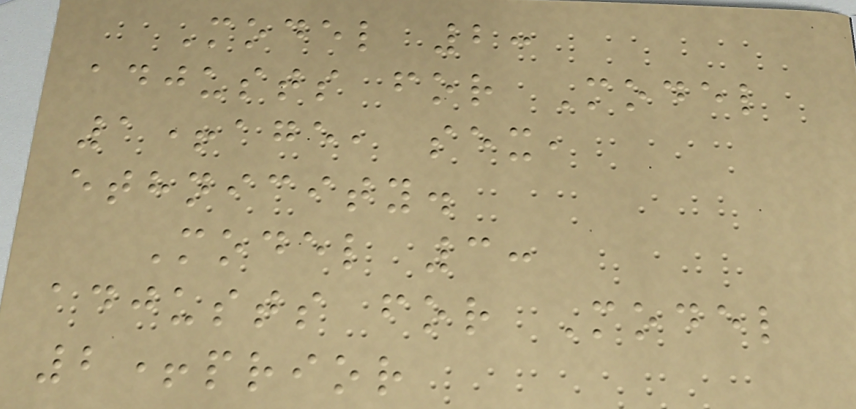Model 2:
adjusts for Model
1+age, sex,
ethnicity.
Model 3:
adjusts for Model
2+prior
